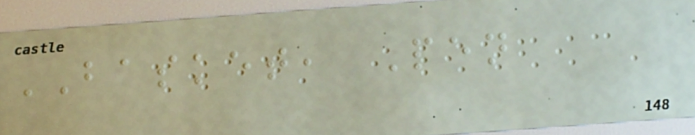BASKET, Pen
